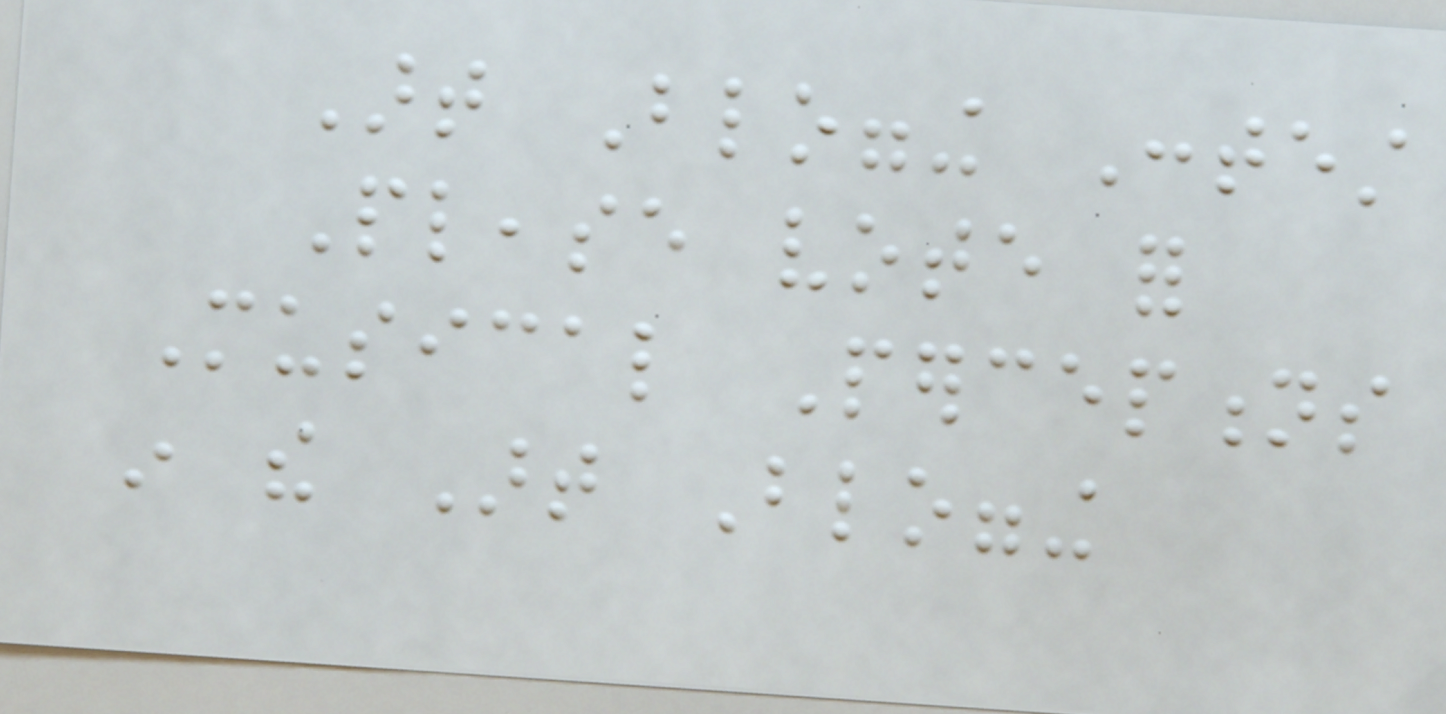Art Blogging Contest
Please vote for
Musical Perceptions
in the Art Blogging
